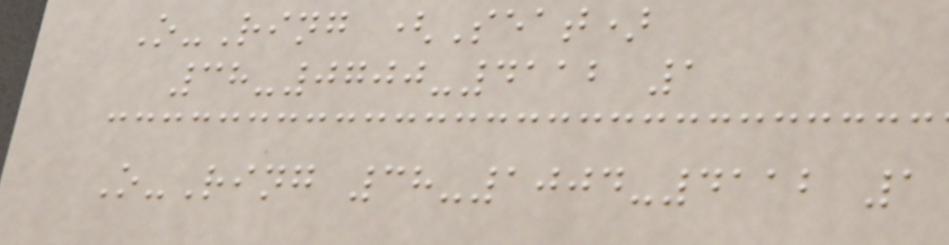O-Ring (Seat)
38-0700-4112 1
O-Ring 38-1004-4112 1
